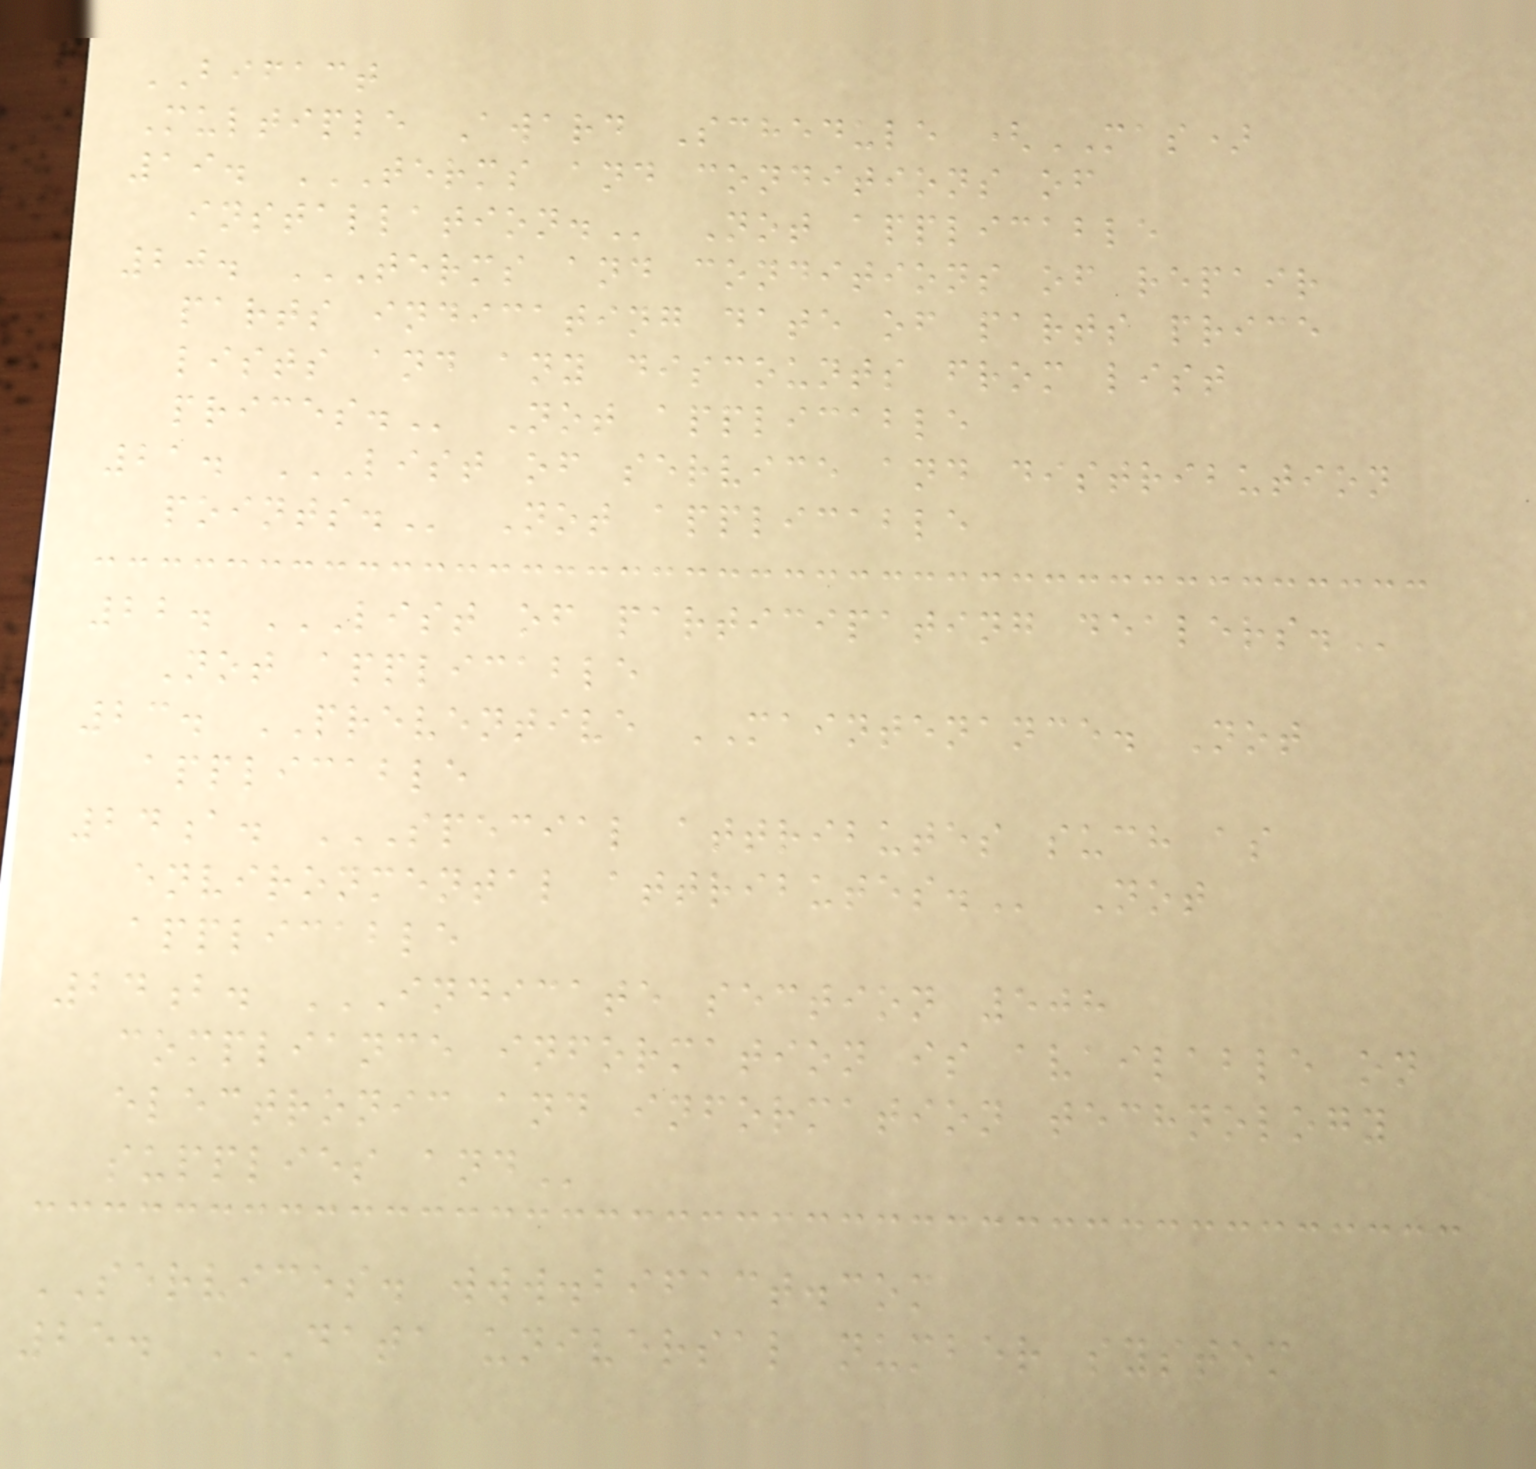BIFACT
Multiple Award Schedule (MAS)
19. TERMS AND CONDITIONS OF
INSTALLATION. Not applicable
20. TERMS AND CONDITIONS OF REPAIR
PARTS INDICATING DATE OF PARTS PRICE
LISTS AND ANY DISCOUNTS FROM LIST
PRICES. Not applicable
21. LIST OF SERVICE AND DISTRIBUTION
POINTS. Not applicable
22. LIST OF PARTICIPATING DEALERS.
Not applicable
23. PREVENTIVE MAINTENANCE. Not
applicable
24a. SPECIAL ATTRIBUTES SUCH AS
ENVIRONMENTAL ATTRIBUTES. Not
applicable
24b. INDICATE SECTION 508
COMPLIANCE INFORMATION IS AVAILABLE ON
ELECTRONIC AND INFORMATION TECHNOLOGY
SUPPLIES AND
SERVICES. www.bifact.com
25. DATA UNIVERSAL NUMBER SYSTEM
